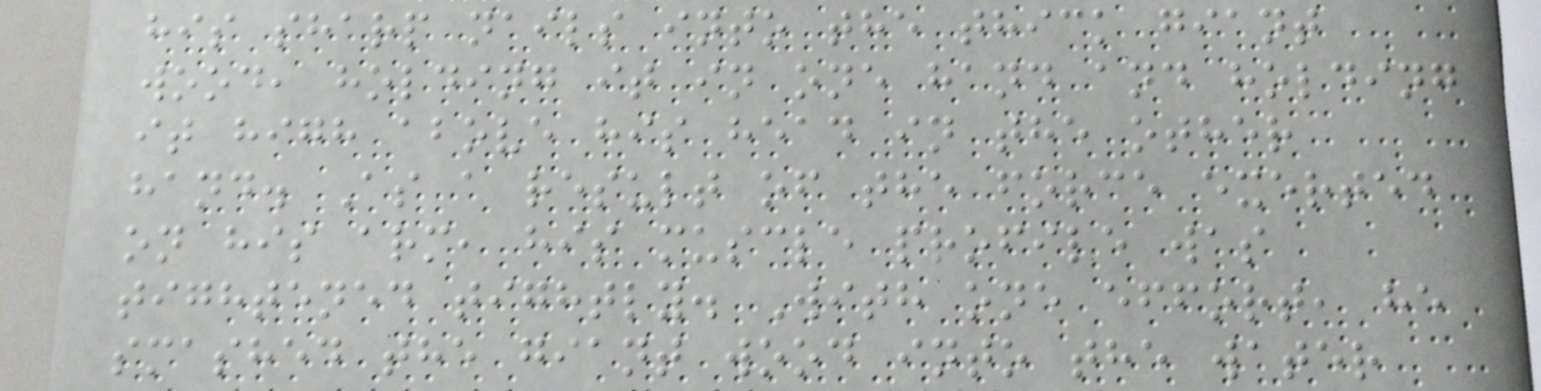his sharp nails into the thick giant
wood, holding it in one hand and holding
it high above his head in the other
hand. As a result of the force exerted
on his arm, his muscle profile was
tightened tightly. With one effort, he
smashed the giant wood into the water
